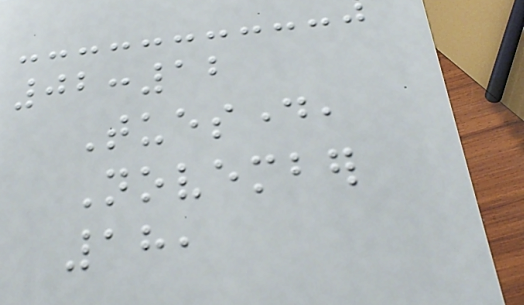02:12
Tuesday,
November
18,
